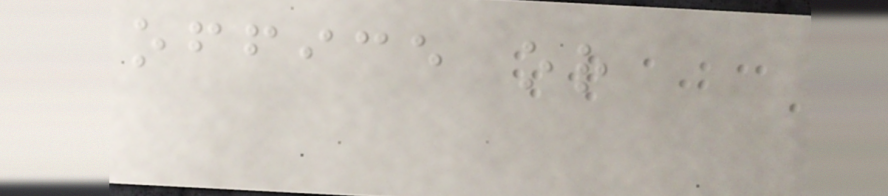office or
